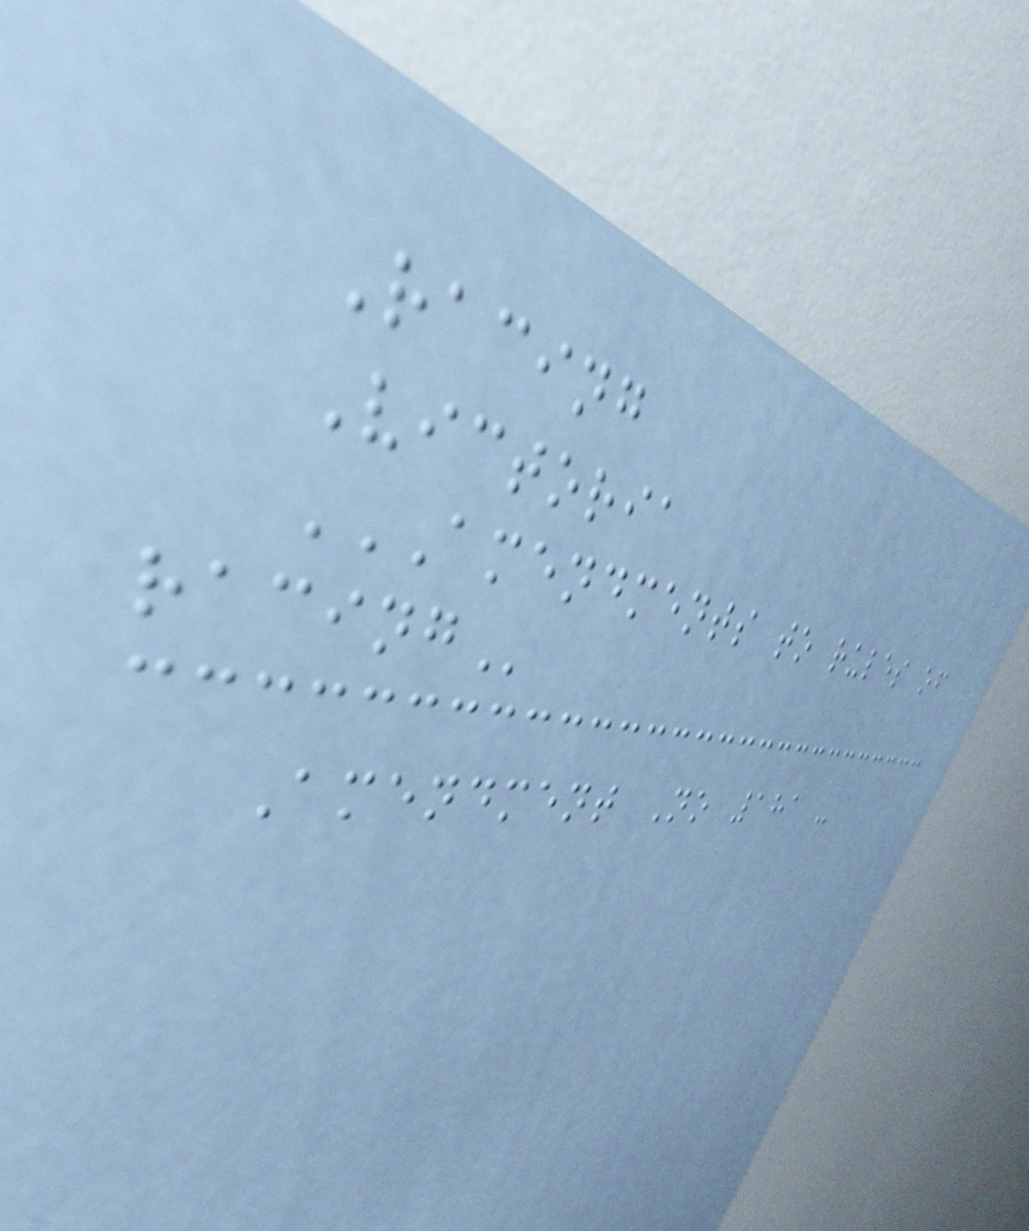Racing
Victoria
AMENDMENTS TO RULES OF
RACING
Amendment No 181 -
